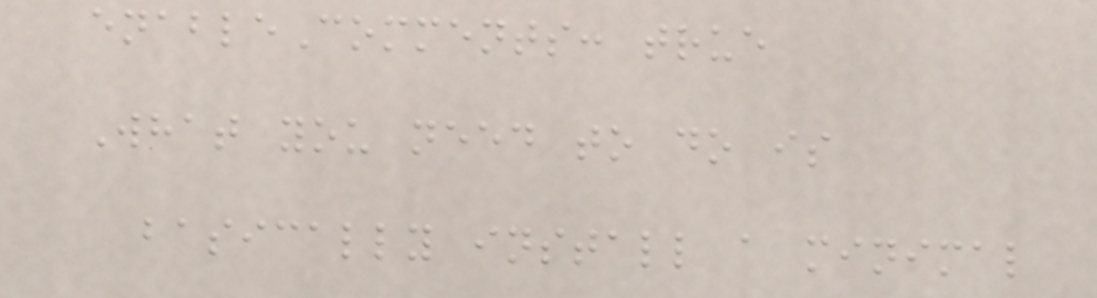enableComments: true
What you need to do is
basically install a minimal
